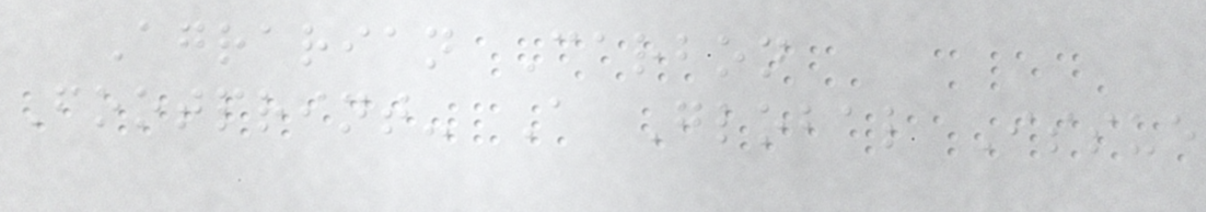Agrarian Carbon
Footprint- A Global Issue
